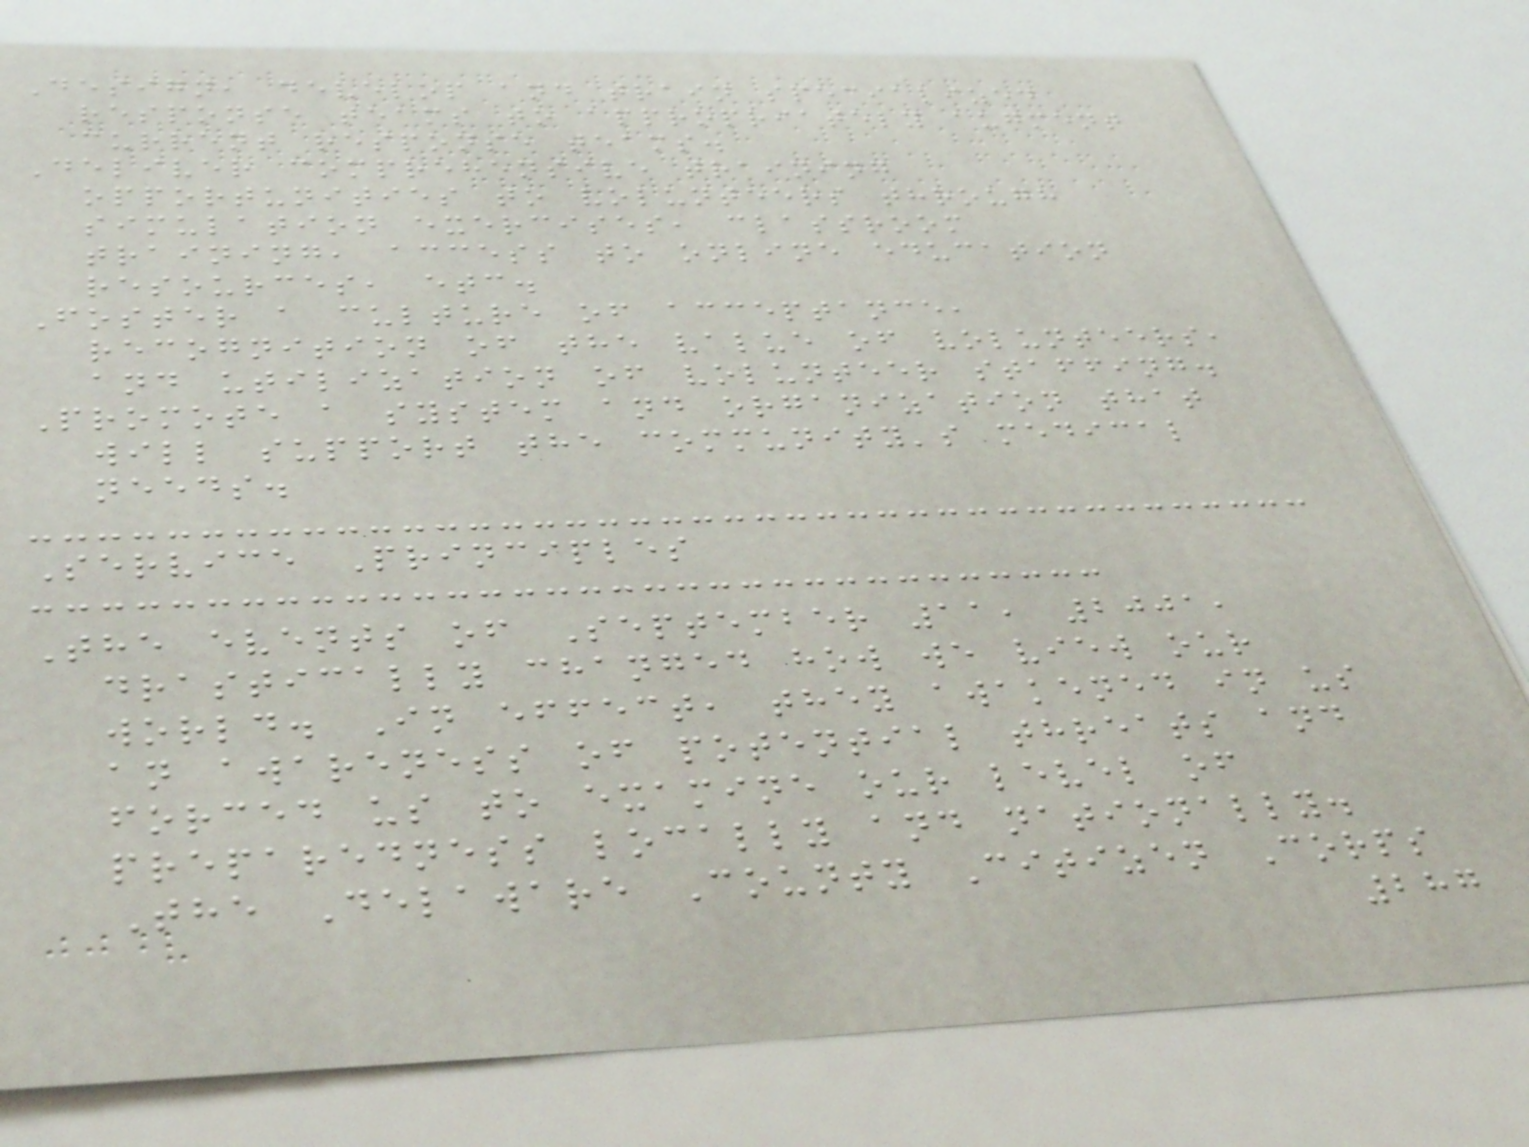Design, develop and train specialized
response teams to appropriately augment
current response teams.
Deliver comprehensive training
opportunities to volunteers through
simulation exercises, classroom
training, access to online education
resources, etc.
Foster a culture of acceptance,
recognition of the value of volunteers,
and utilization of volunteer staffing.
Promote a system and organization that
will support the community's medical
needs.
Service Principles
The events of September 11, 2001,
drastically changed how we view our
world. In effect, they awakened in us
an awareness of potential threats and
forced us to examine our level of
preparedness locally and nationally.
The Delaware County Citizen Corps
287
